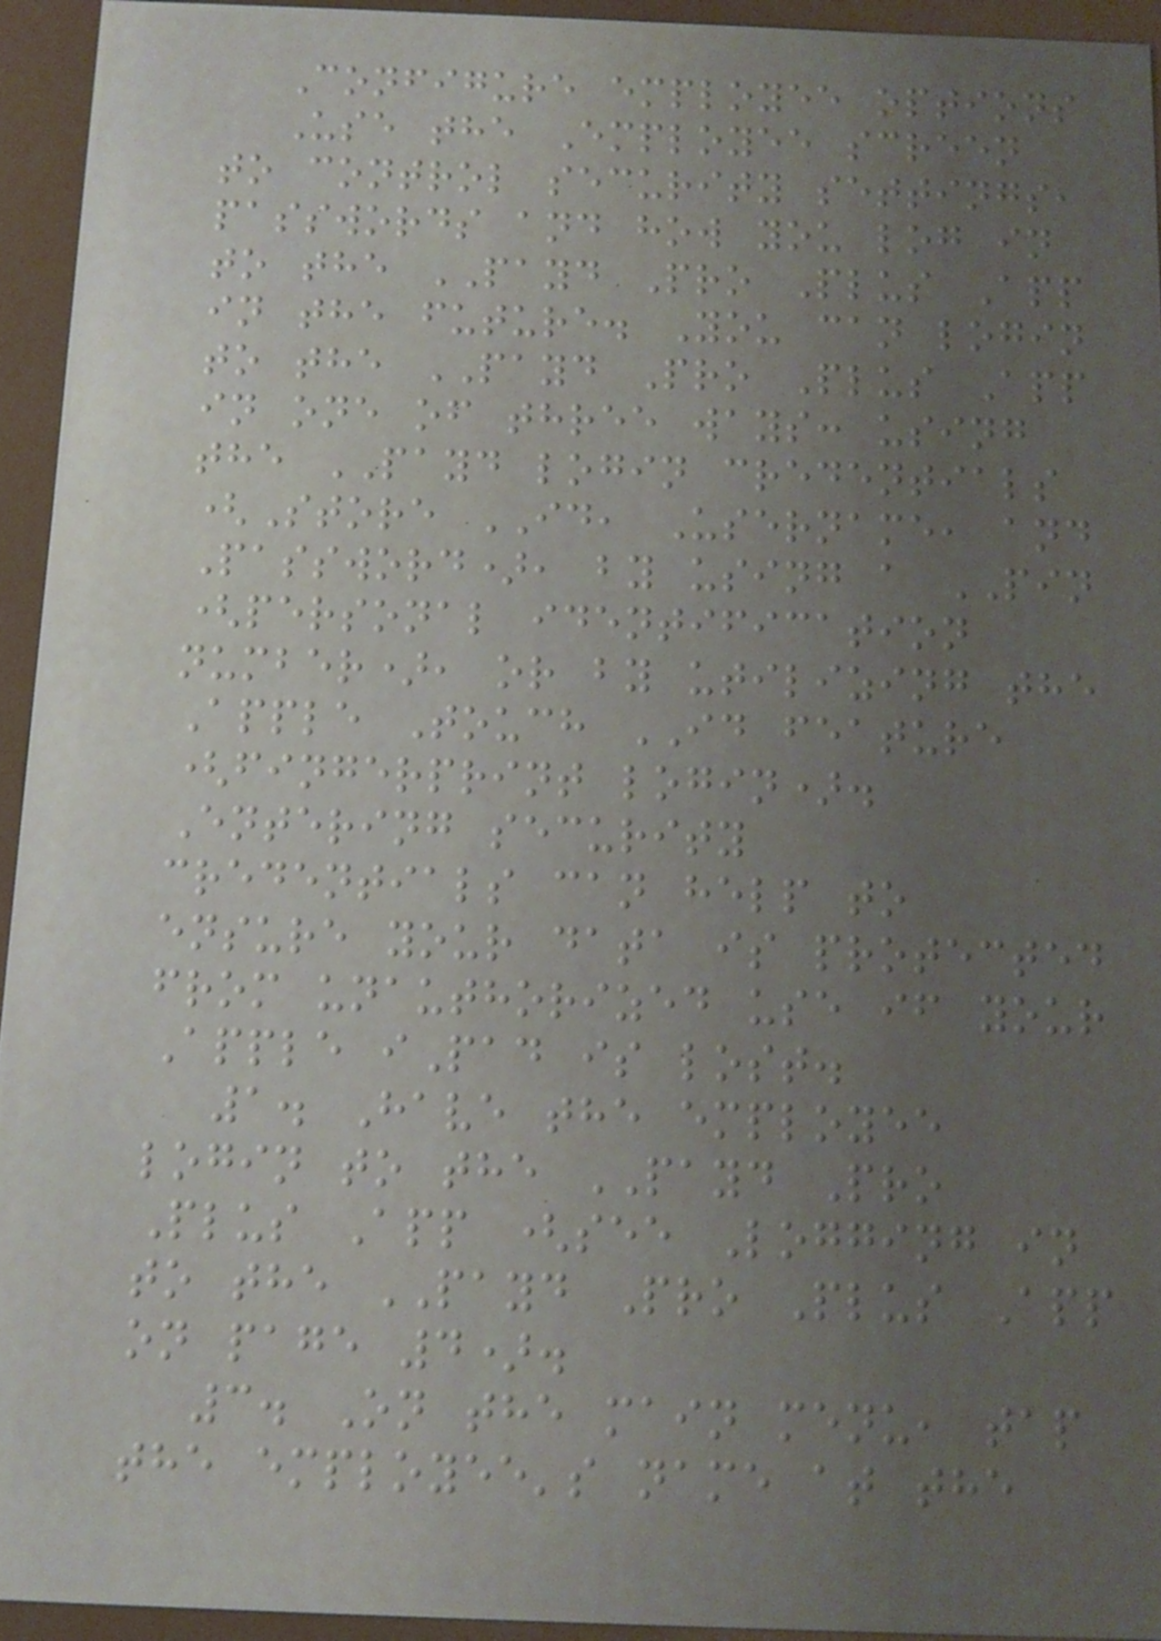Configure employee options
Use the Employee screen
to control security settings,
passwords and how you log in
to the PAYD Pro Plus App
in the future. You can login
to the PAYD Pro Plus App
in one of three ways: using
the PAYD login credentials
(Store ID, Username, and
Password), by using a PIN
(personal identification
number), or by utilizing the
Apple Touch ID feature
(fingerprint login).
Entering security
credentials can help to
ensure your data is protected
from unauthorized use if your
Apple iPad is lost.
1. Have the employee
login to the PAYD Pro
Plus App (see Logging in
to the PAYD Pro Plus App
on page 4).
3. On the main menu, tap
the employee's name at the
